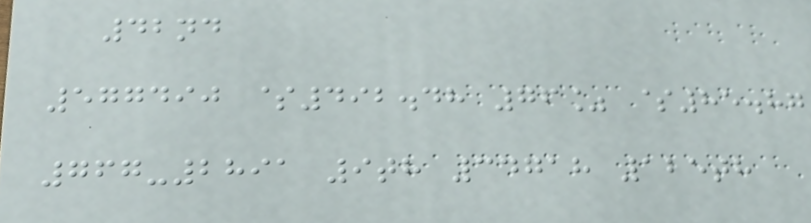42nd
577490 $492.48 76% $85.87
767-2891 9th 34718 125th
